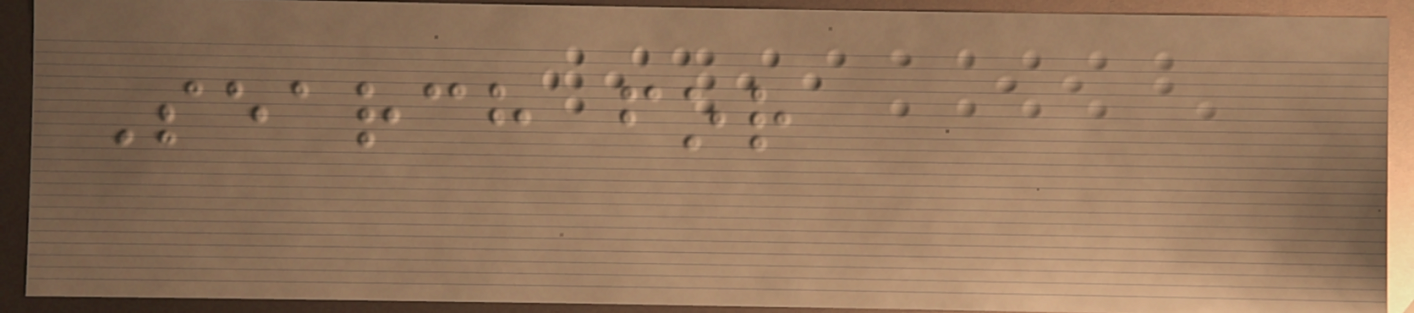Search for
